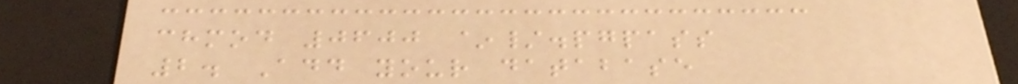chmod 0600 ~/.pgpass
2. Add your database
